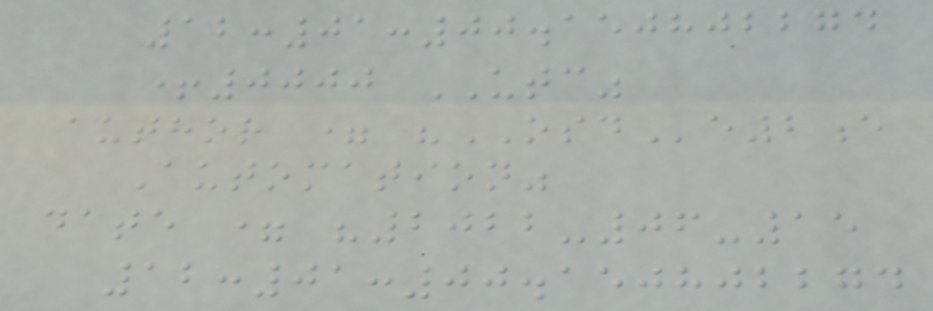12:01:00.150802274
+0000 UTC"
author = "OSDe2e
Automation"
date = "2022-06-15
12:01:00.150802274
